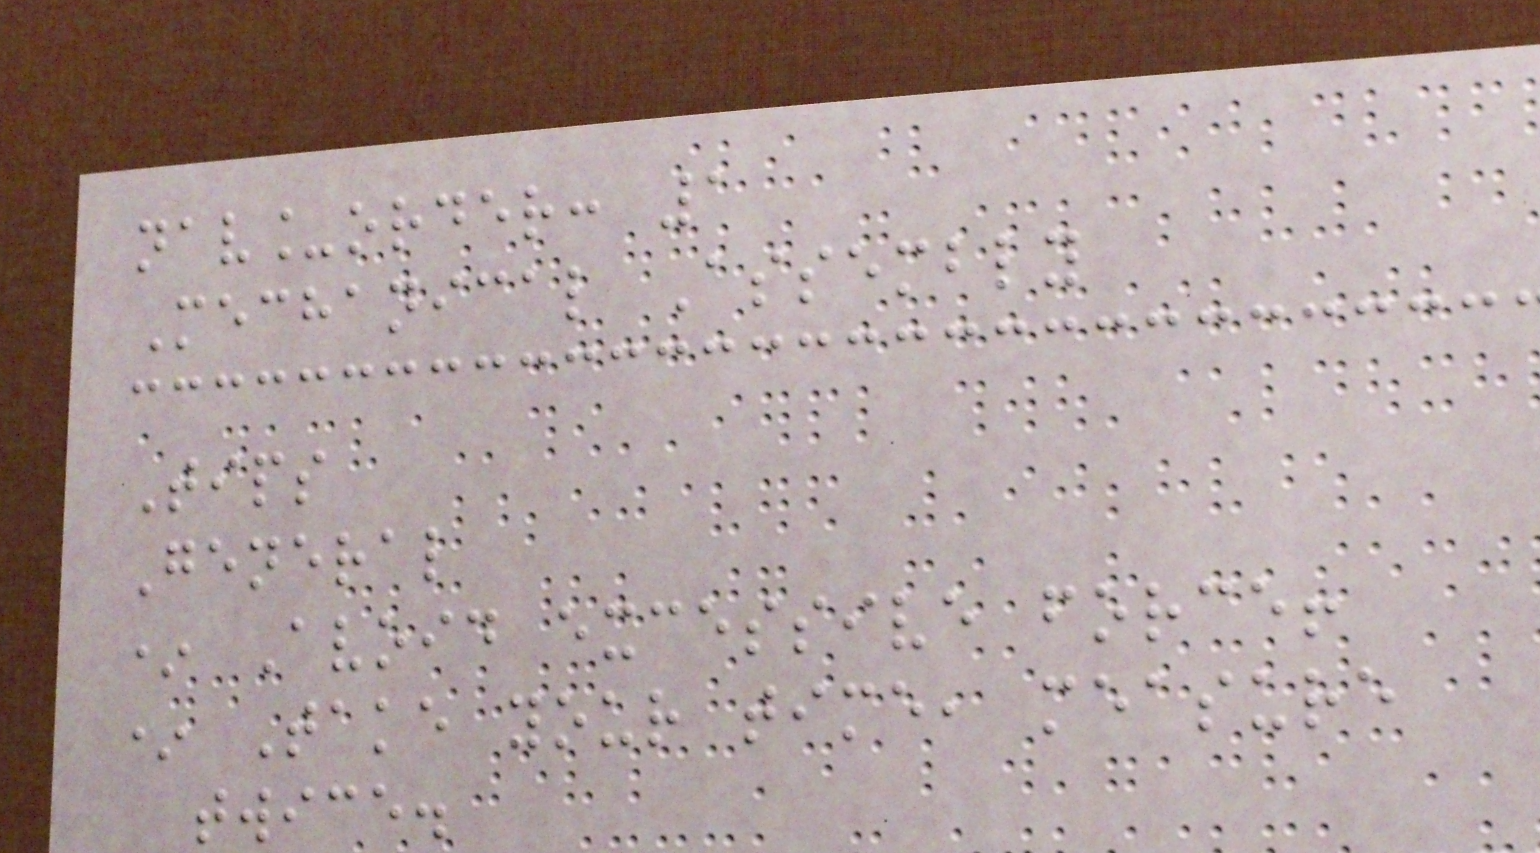nav_order: 1
Mechanical Assembly
Tips
General
* Avoid excessive force!
* Take your time, measure
twice.
